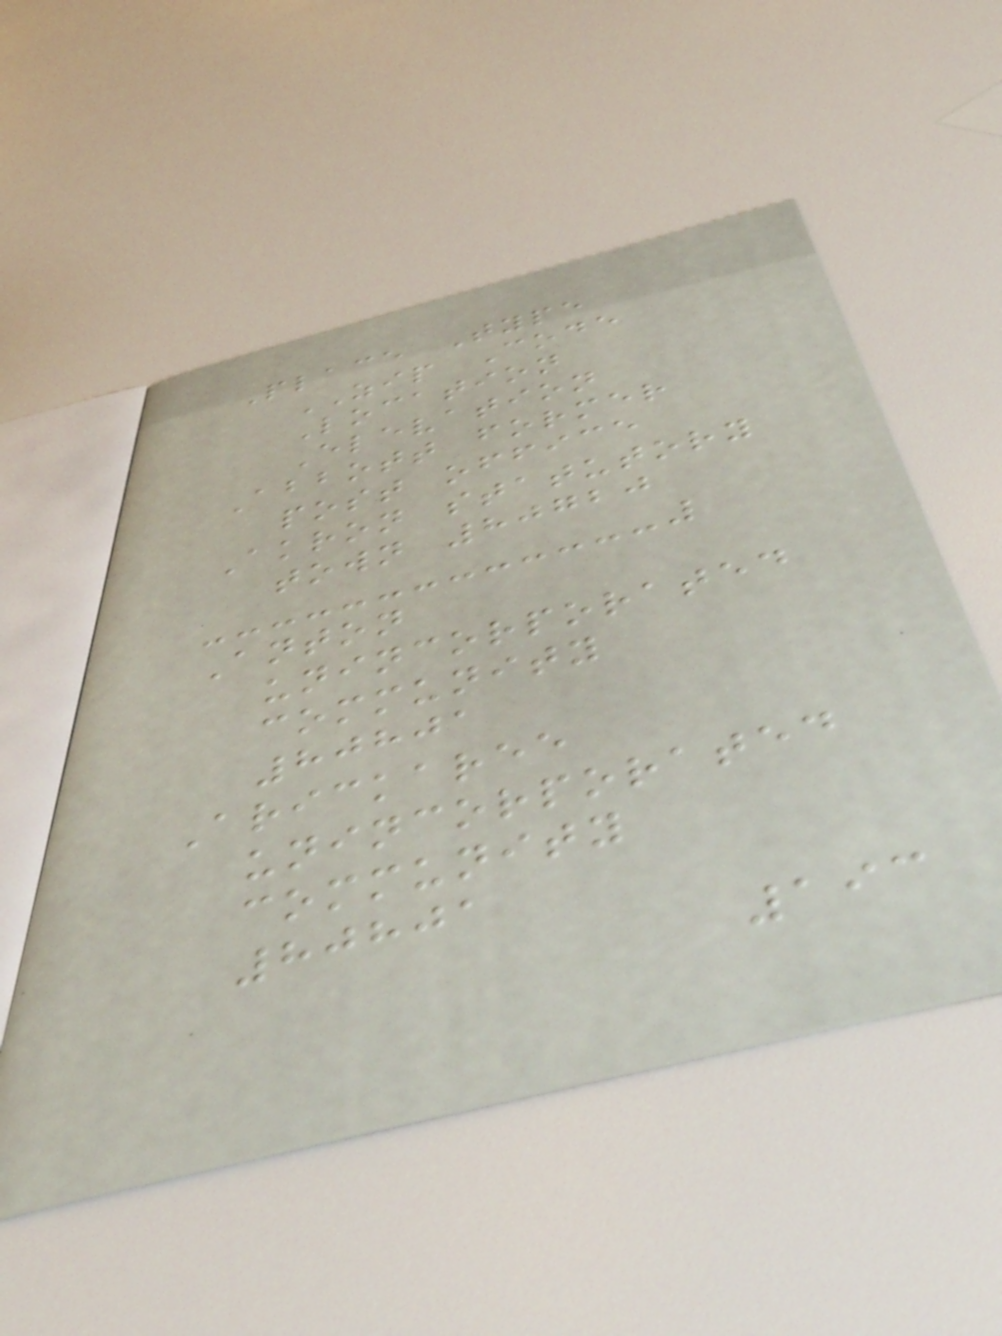Place Type
ZIP Code
Location
Elevation
Abbott former
post office
Akron statutory
town 80720
Anton
unincorporated
community
80801
Arickaree
unincorporated
community
80801
193
